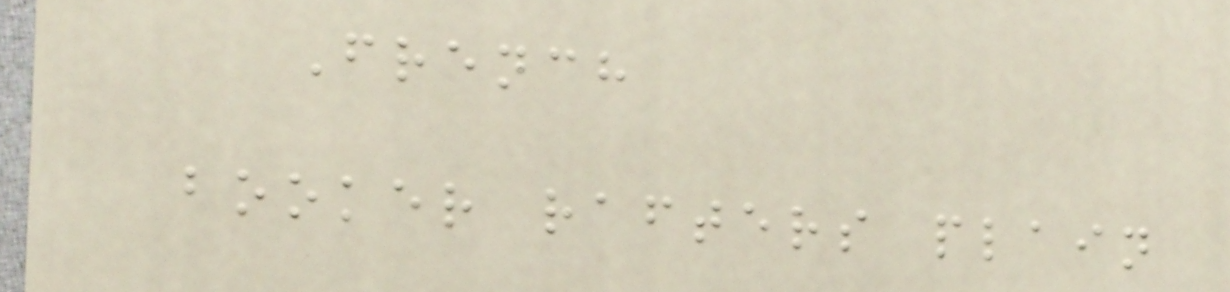French
booker rafters plain
